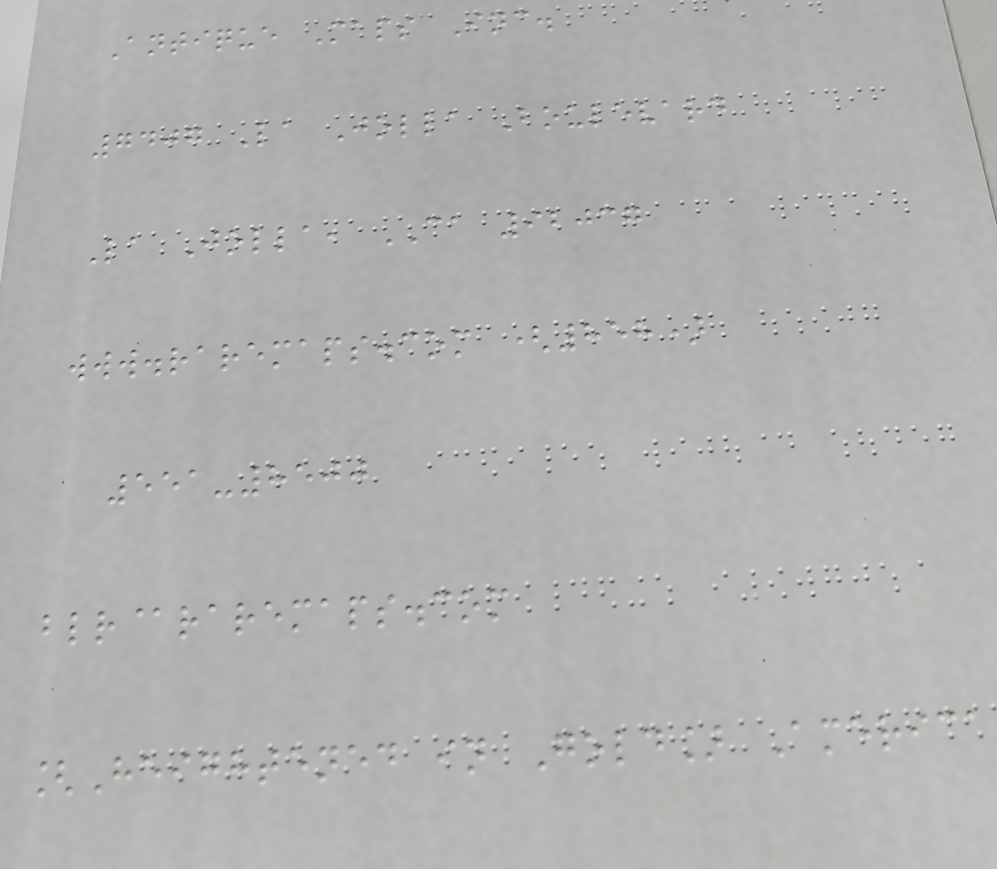Antique Maps Inc.
7407 La Jolla Boulevard
La Jolla, CA 92037
www.raremaps.com (858)
551-8500
blr@raremaps.com
[Heightened in Gold] America
